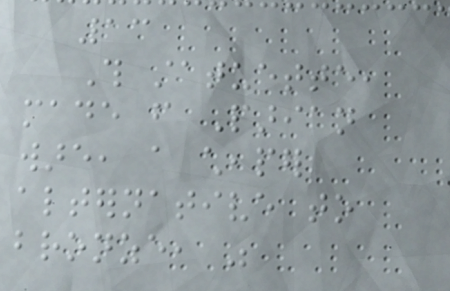13
This statuette,
made from Parian
ware, a cheaper
alternative to
bronze, was
